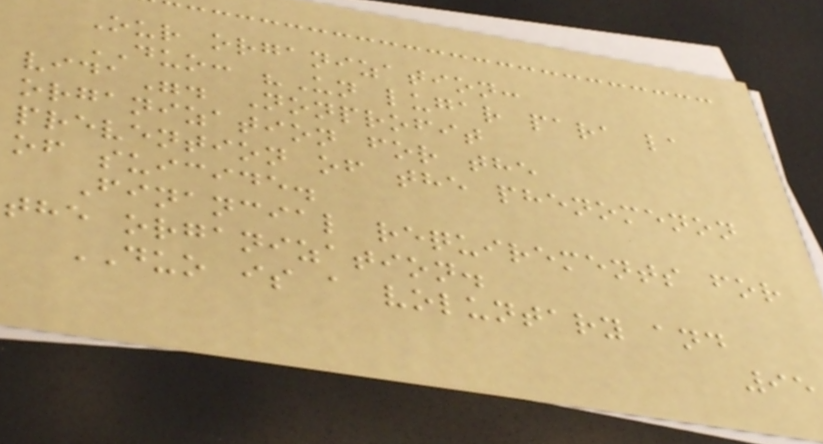Our organization:
DUO: "Un lugar para la
vida". Nonprofit
organization for the
prevention of the phenomenon
of suicide.
Financial requirements for
the organization.
DUO is a voluntary and
95
